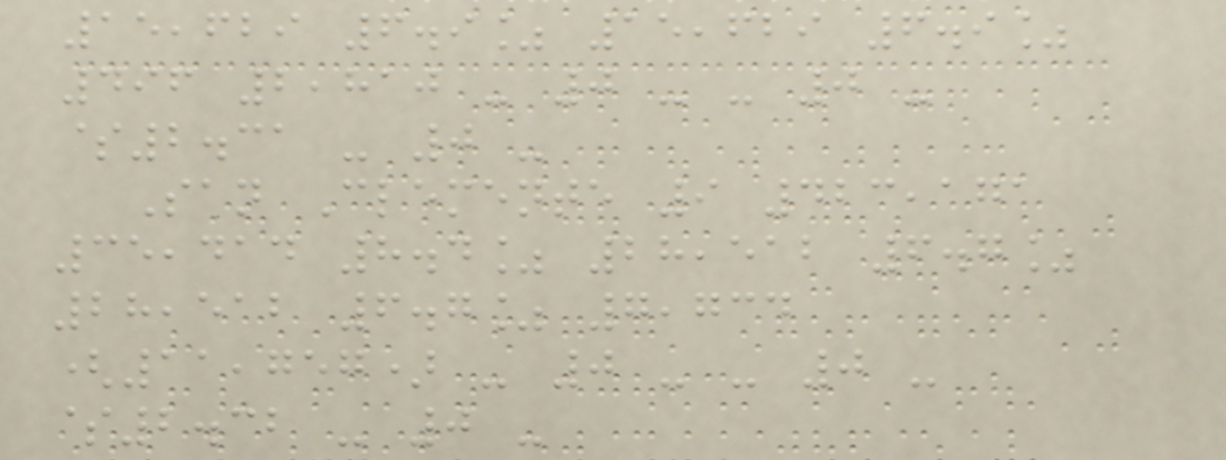15,629 6.9% 15,629 6.9%
496 2,810 - 0 - - 0 -
$2.31 - 0 -
San Clemente 9 423,171
35,414 8.4% 28,512 6.7%
28,512 6.7% 7,734
(11,757) - 0 - - 0 -
$2.32 - 0 -
